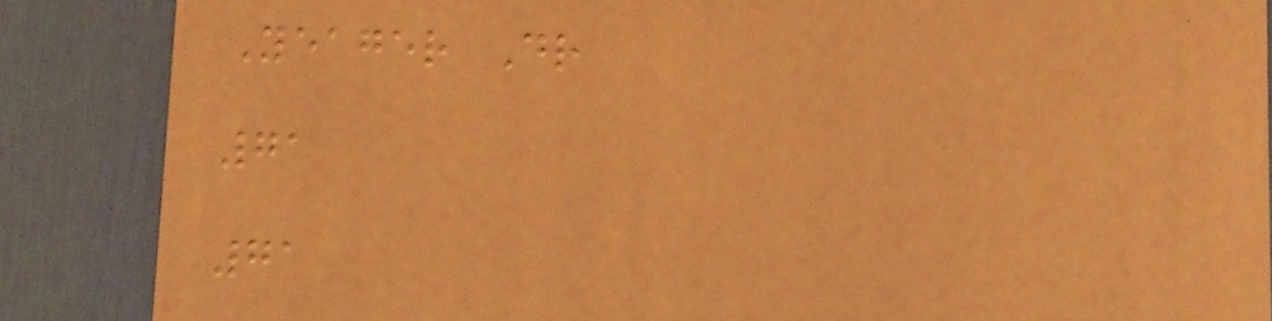Yeager Dr
71
71
